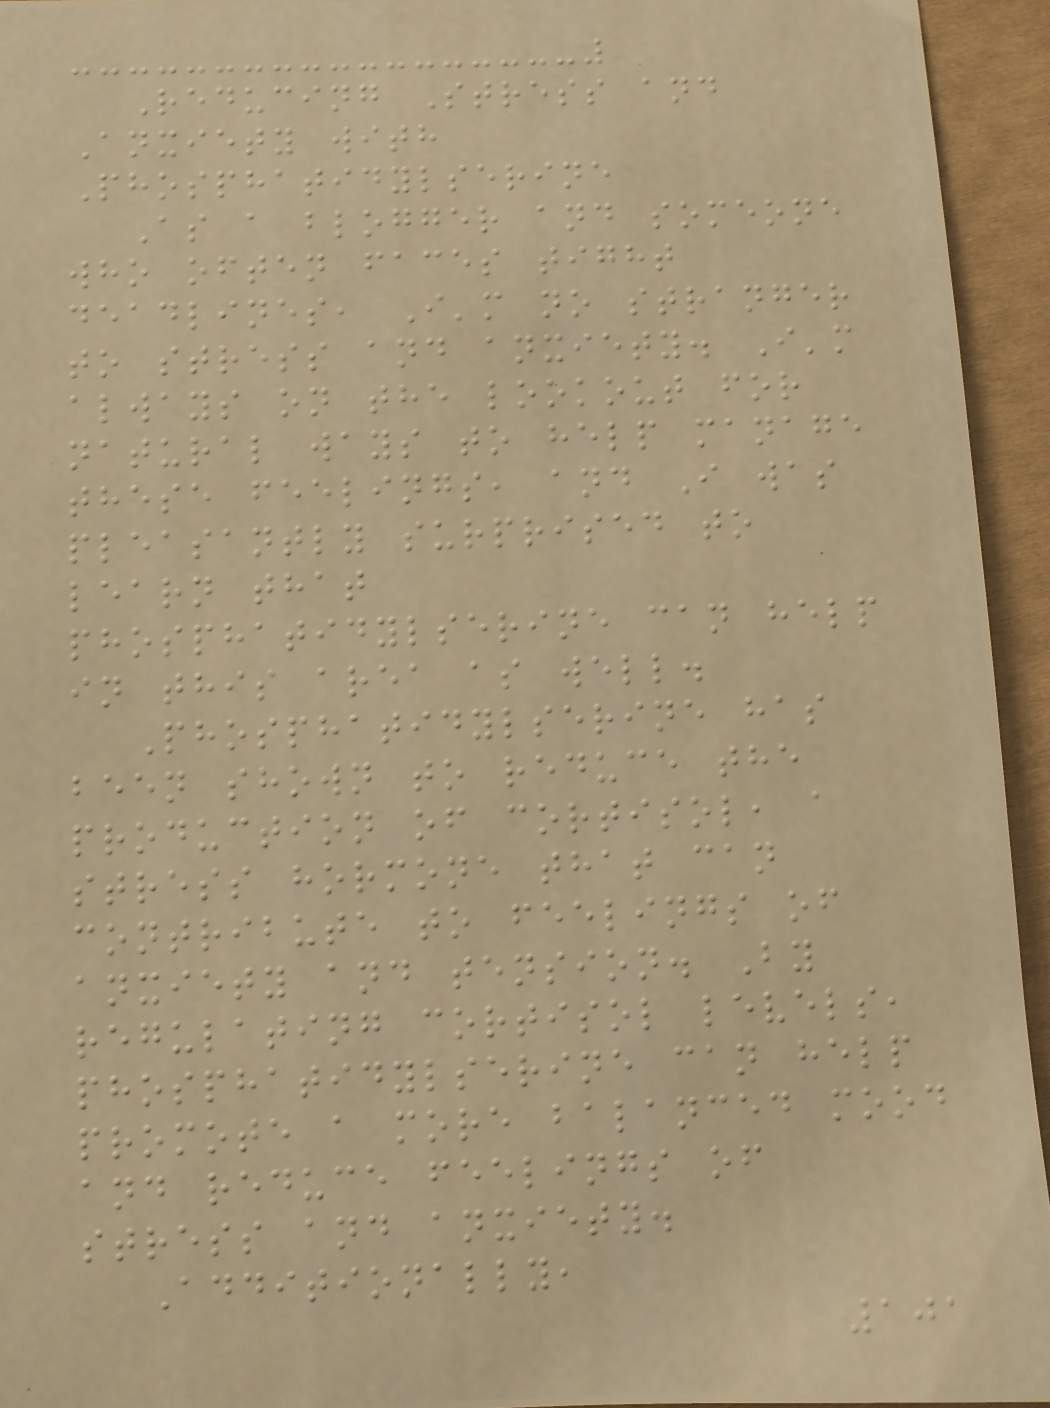Reducing Stress and
Anxiety with
Phosphatidylserine
As a blogger and someone
who often faces tight
deadlines, I'm no stranger
to stress and anxiety. I'm
always on the lookout for
natural ways to help manage
these feelings, and I was
pleasantly surprised to
learn that
phosphatidylserine can help
in this area as well.
Phosphatidylserine has
been shown to reduce the
production of cortisol, a
stress hormone that can
contribute to feelings of
anxiety and tension. By
regulating cortisol levels,
phosphatidylserine can help
promote a more balanced mood
and reduce feelings of
stress and anxiety.
Additionally,
101
